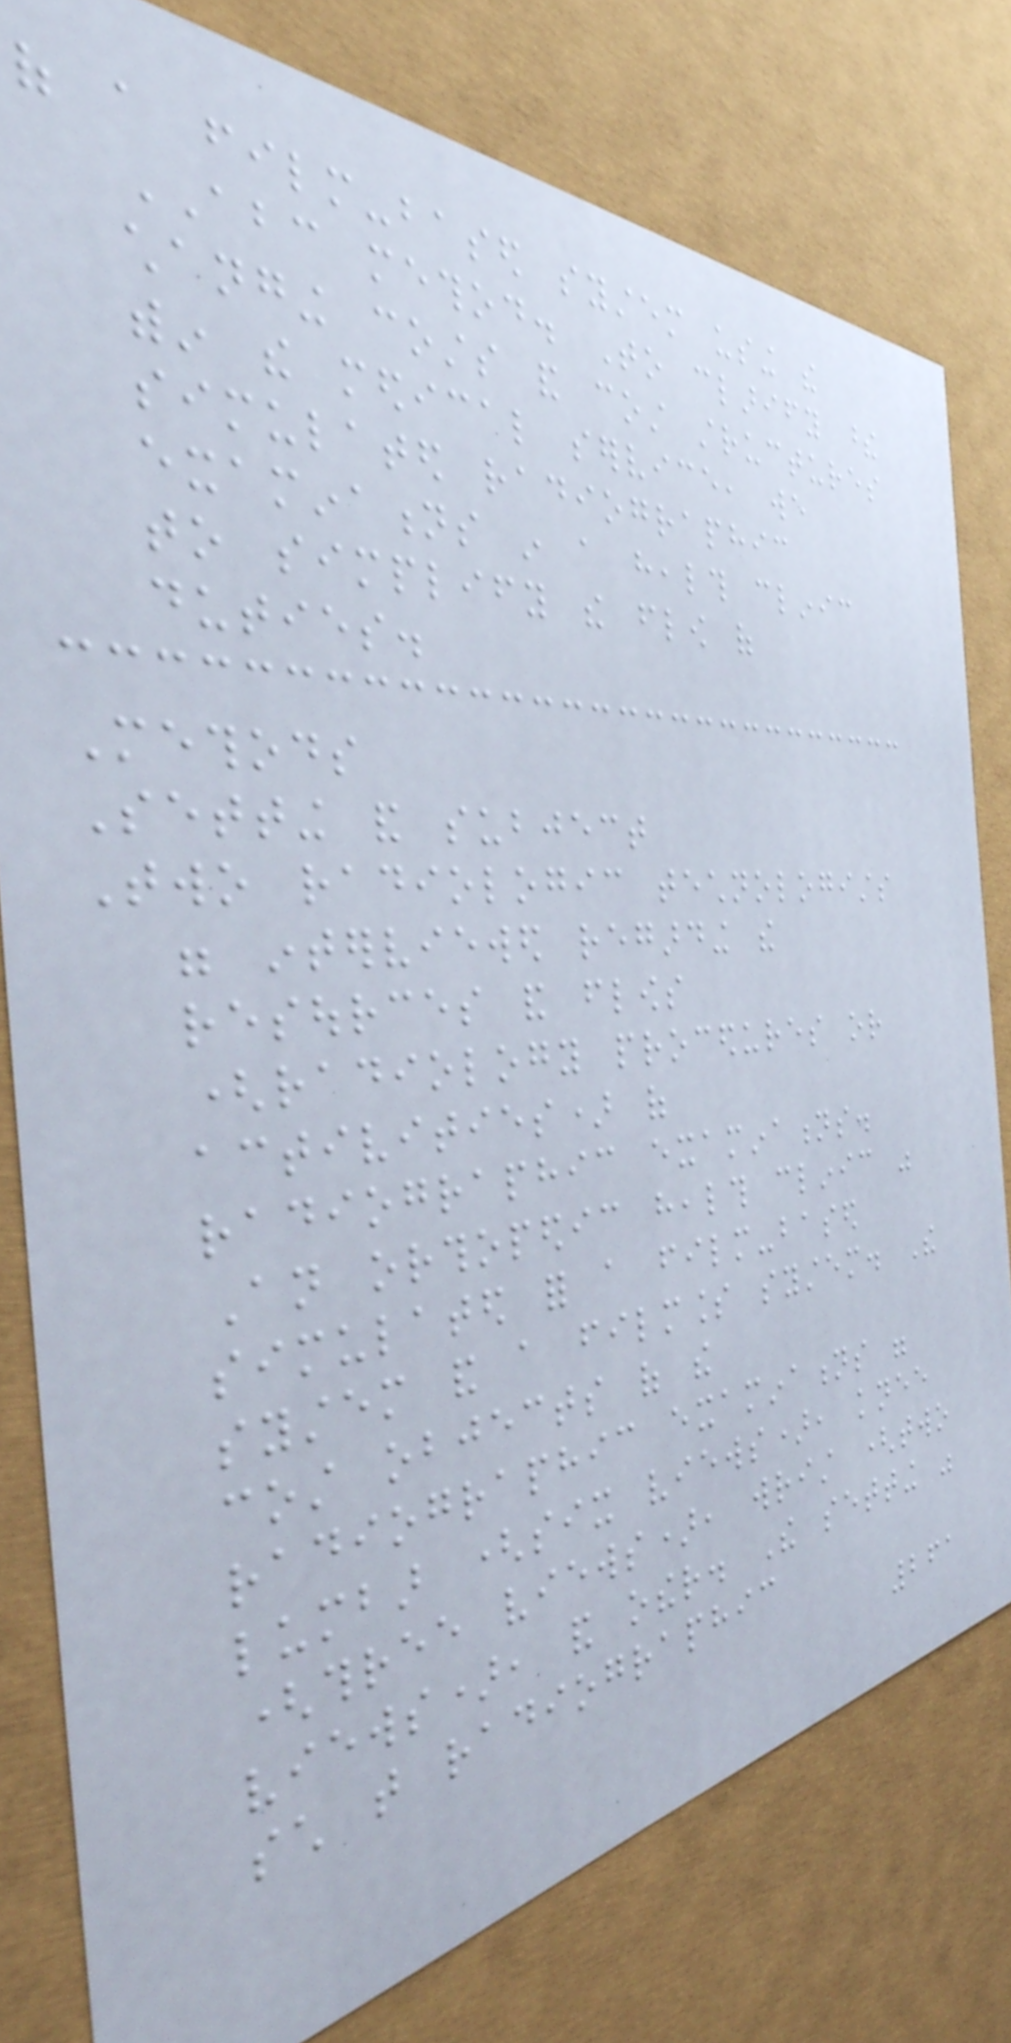of a film-based system using the
ABC method. To clarify these
changing costs and cost structures
within the medical service, we
simulated radiographic
examinations in a health clinic
to simplify the flow of
duties.
Methods
Setting and subject
Two radiologic technologists
were interviewed regarding the
resources and flows
(radiology procedures or
activities) of
radiographic examinations.
An orthopedic health clinic was
simulated for a film-based
system and a filmless system. The
cost objects of the
radiographic examinations were
lumbar (six views), knee
(three views), wrist (two
views), and other. The setting was
such that radiographic
261
